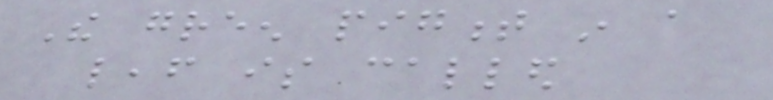The green pigment in a
leaf is called
